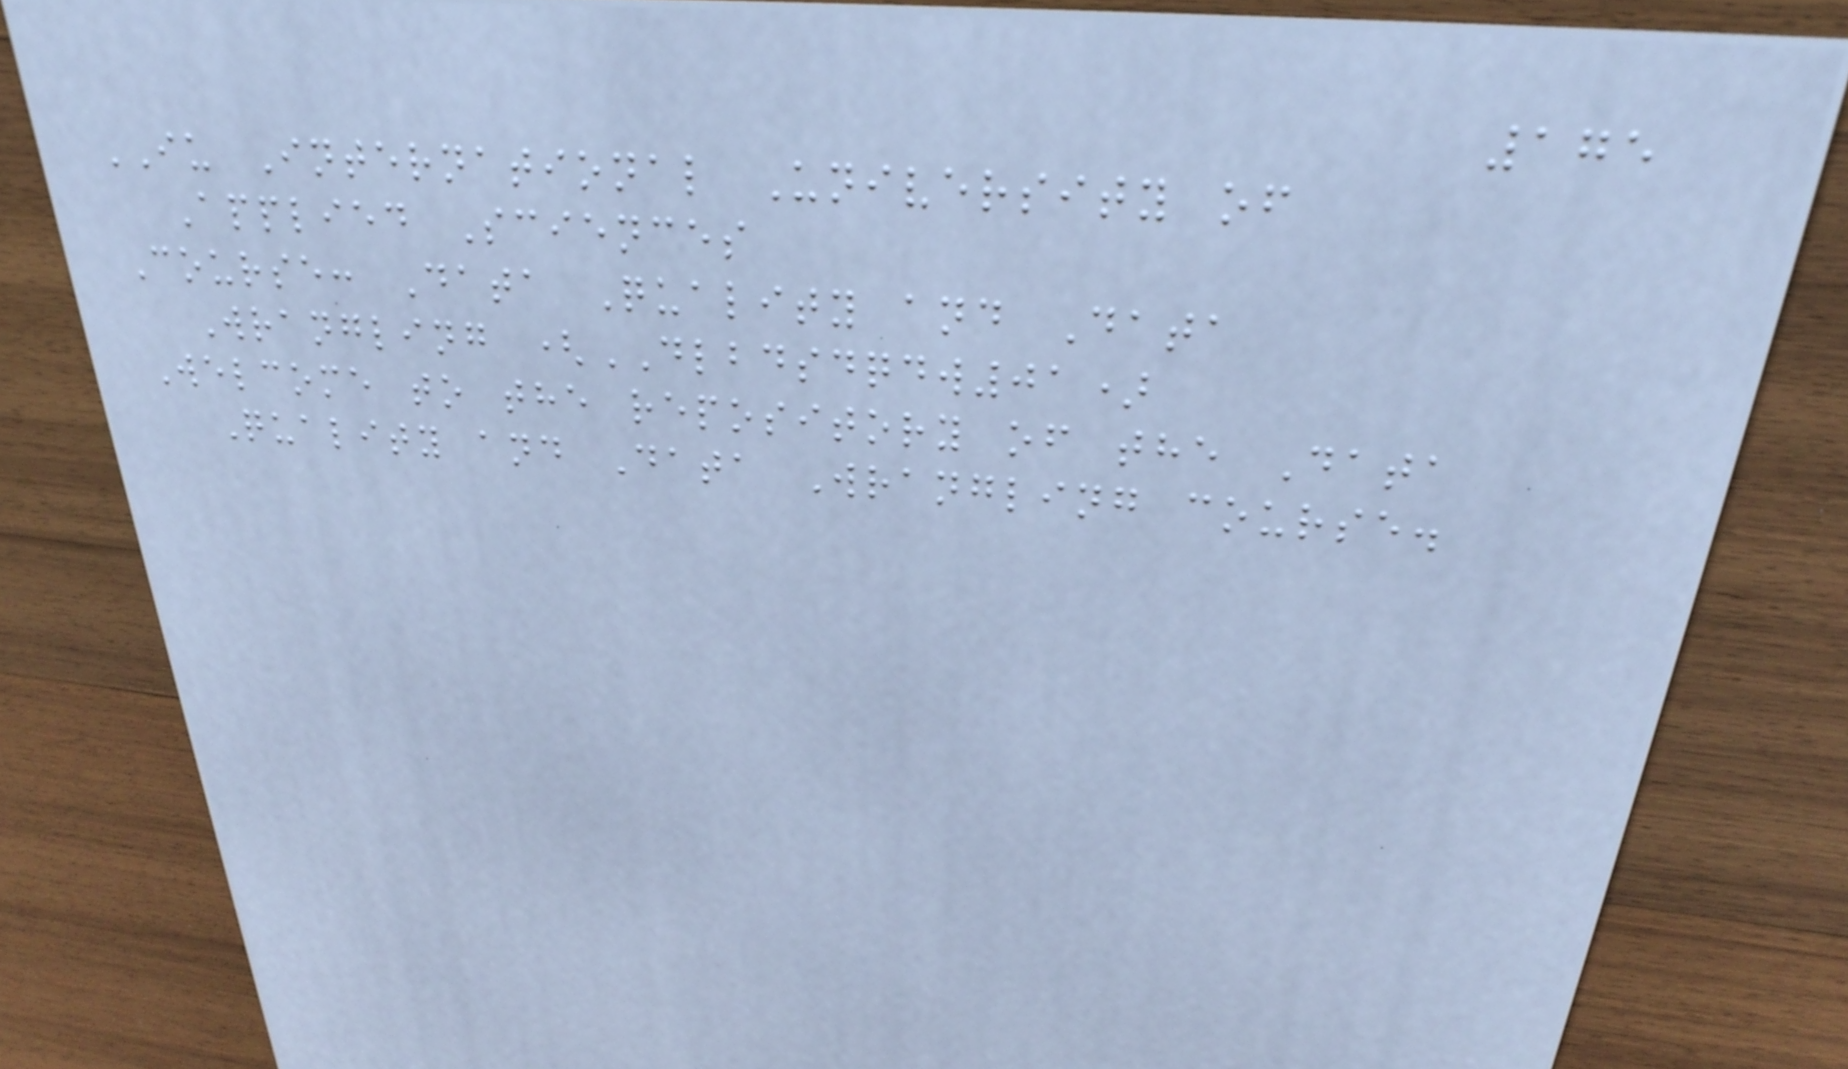175
IU International University of
Applied Sciences
Course: Data Quality and Data
Wrangling (DLBDSDQDW01)
Welcome to the repository of the Data
Quality and Data Wrangling course.
